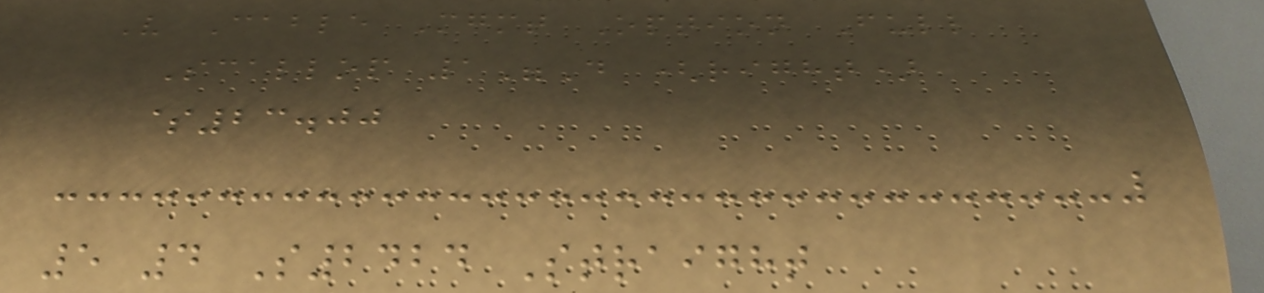V Cable Mgmt Option Full
Scallop 1"D (right)
$23.00
5 4 S2424 Straight
